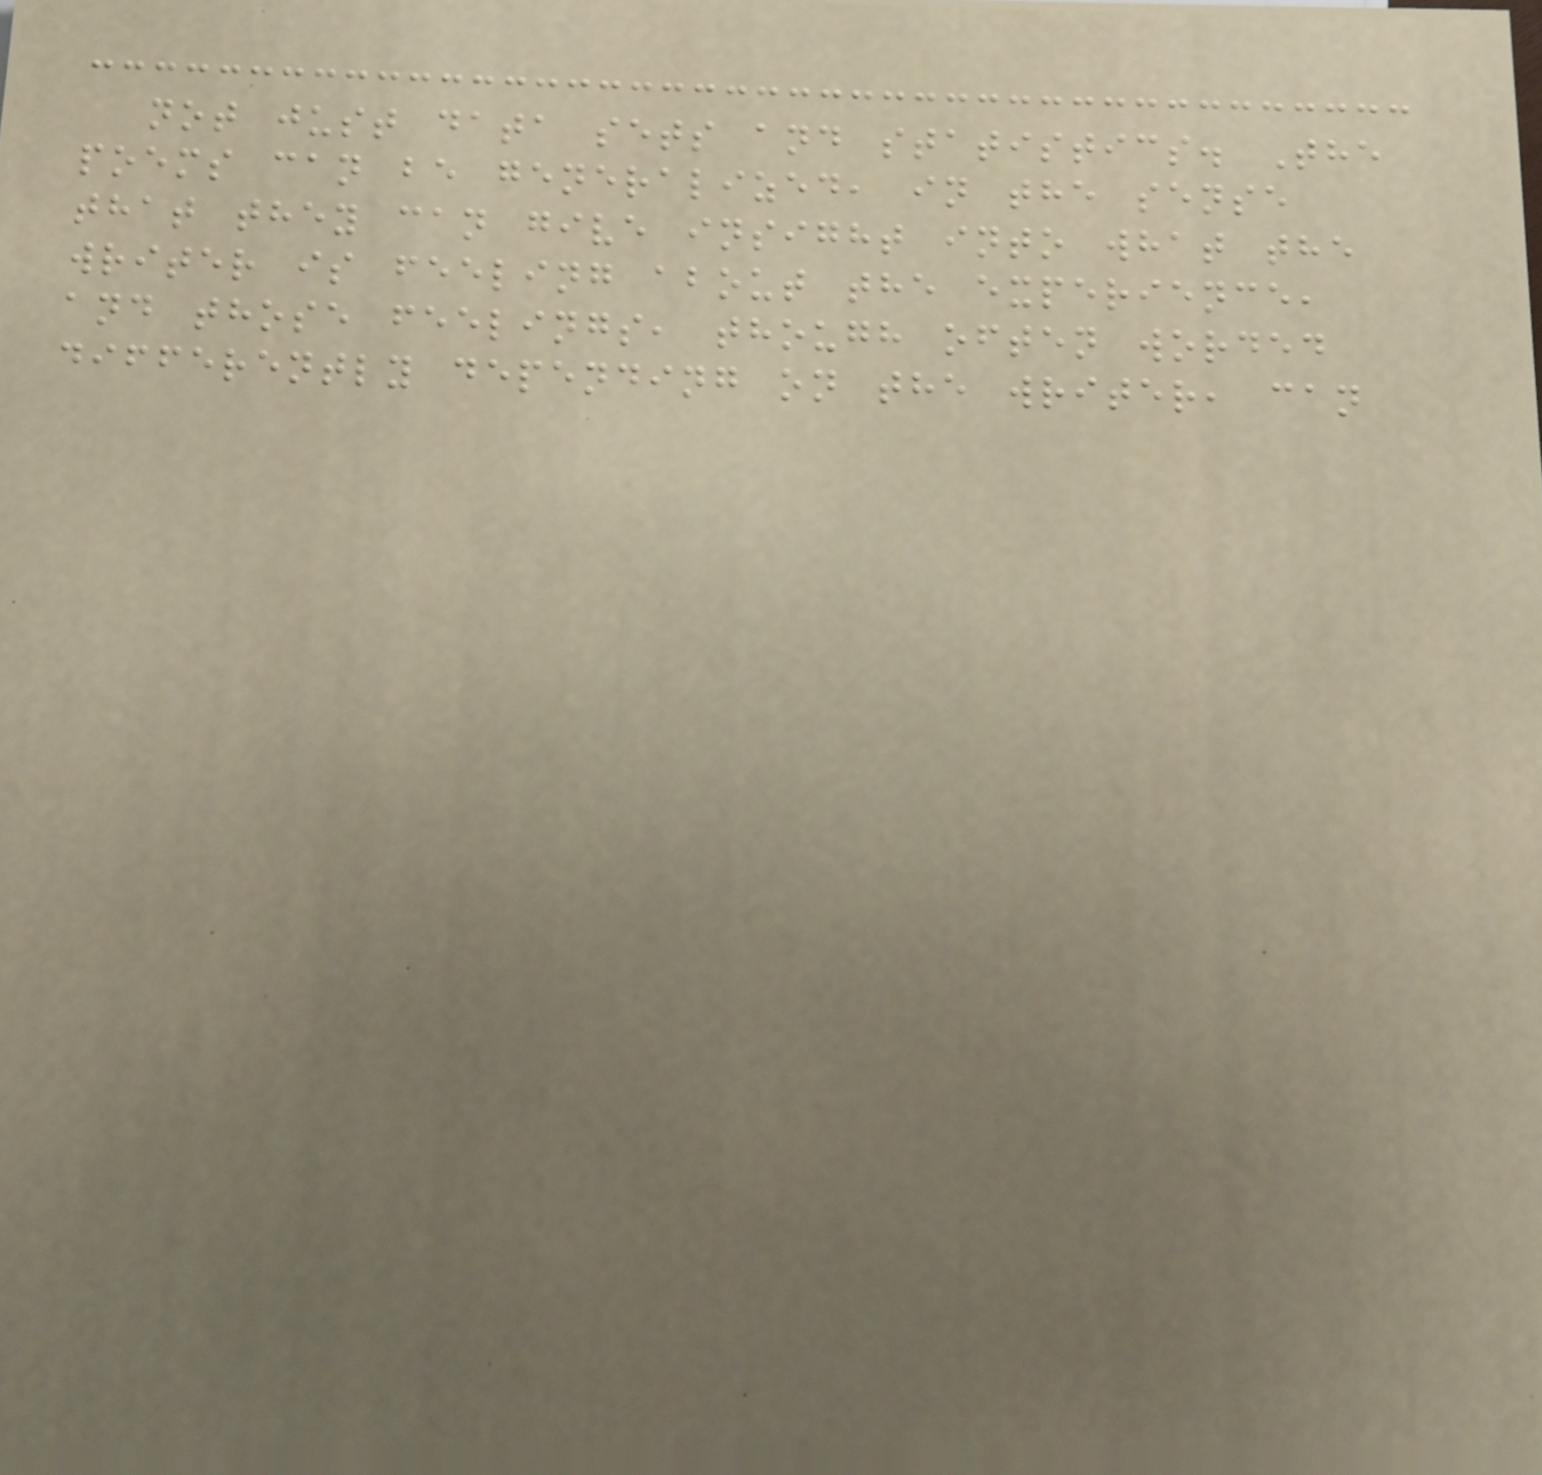not just data sets and statistics. The
poems can be generalized, in the sense
that they can give insight into what the
writer is feeling about the experience,
and those feelings, though often worded
differently depending on the writer, can
